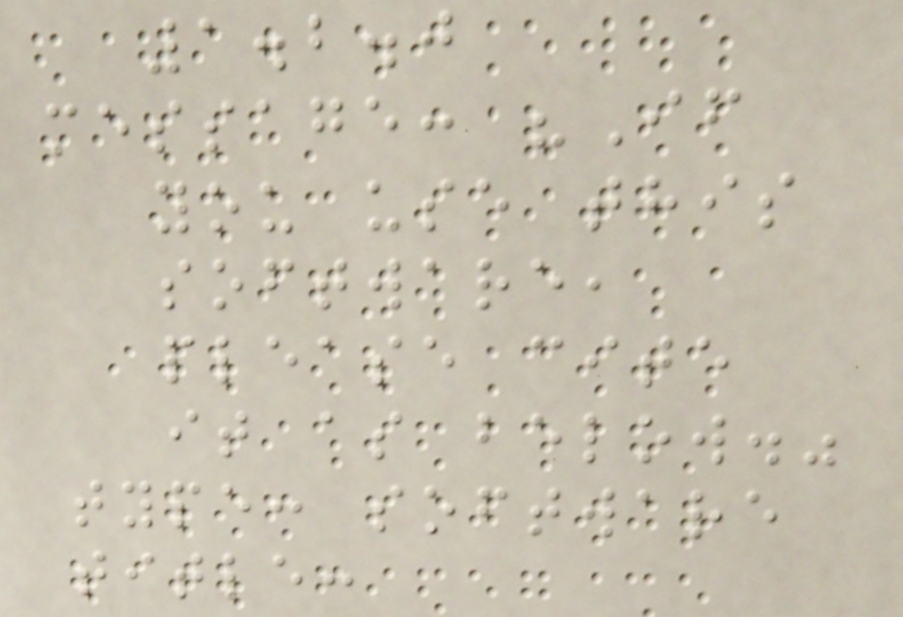1.2.0
message: "If
you use this
software,
please cite
it as below."
type: software
title:
